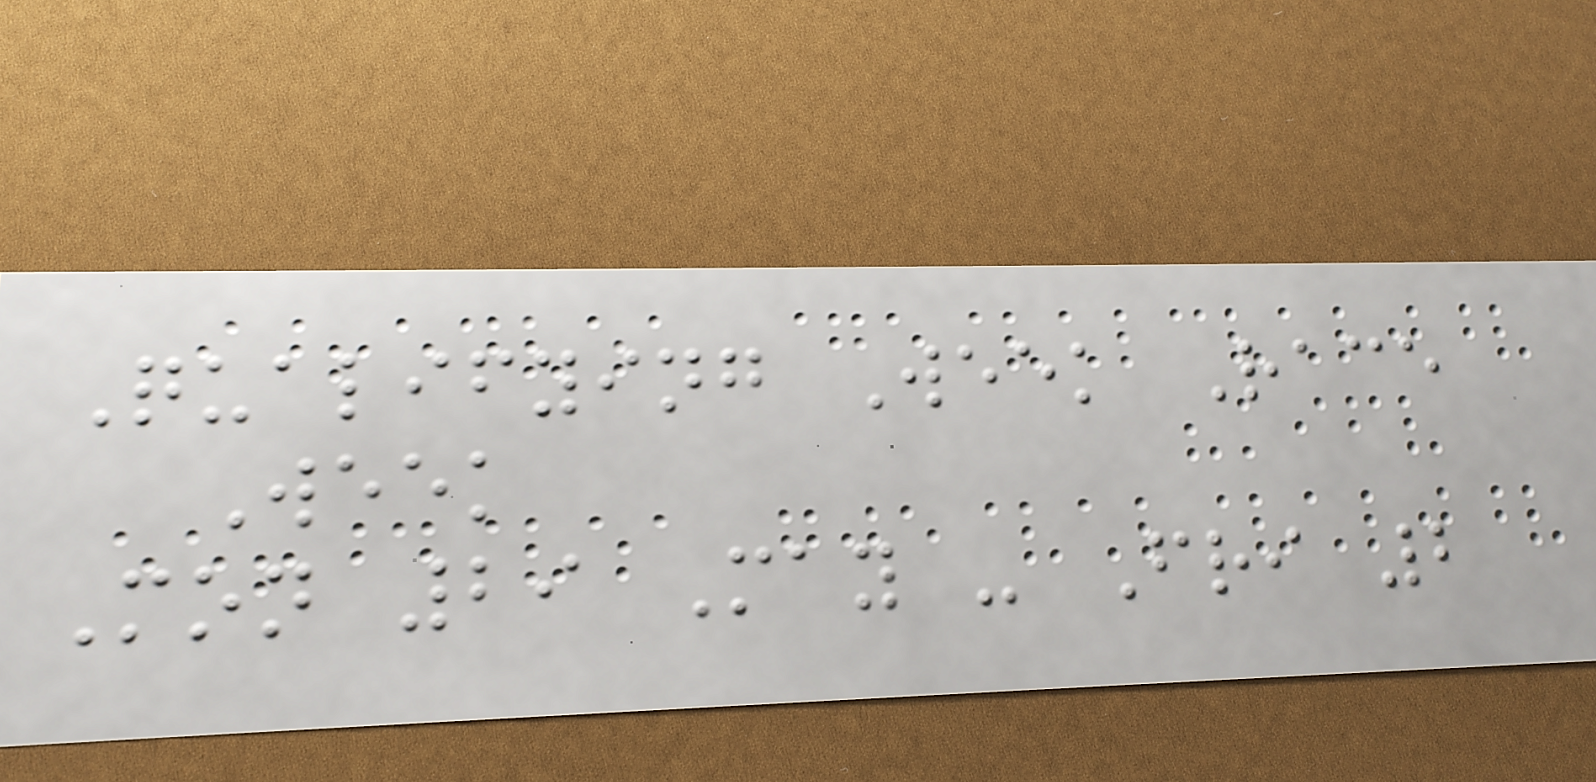Qualifying Week Race
Week
Mon 29 May - Fri 2
